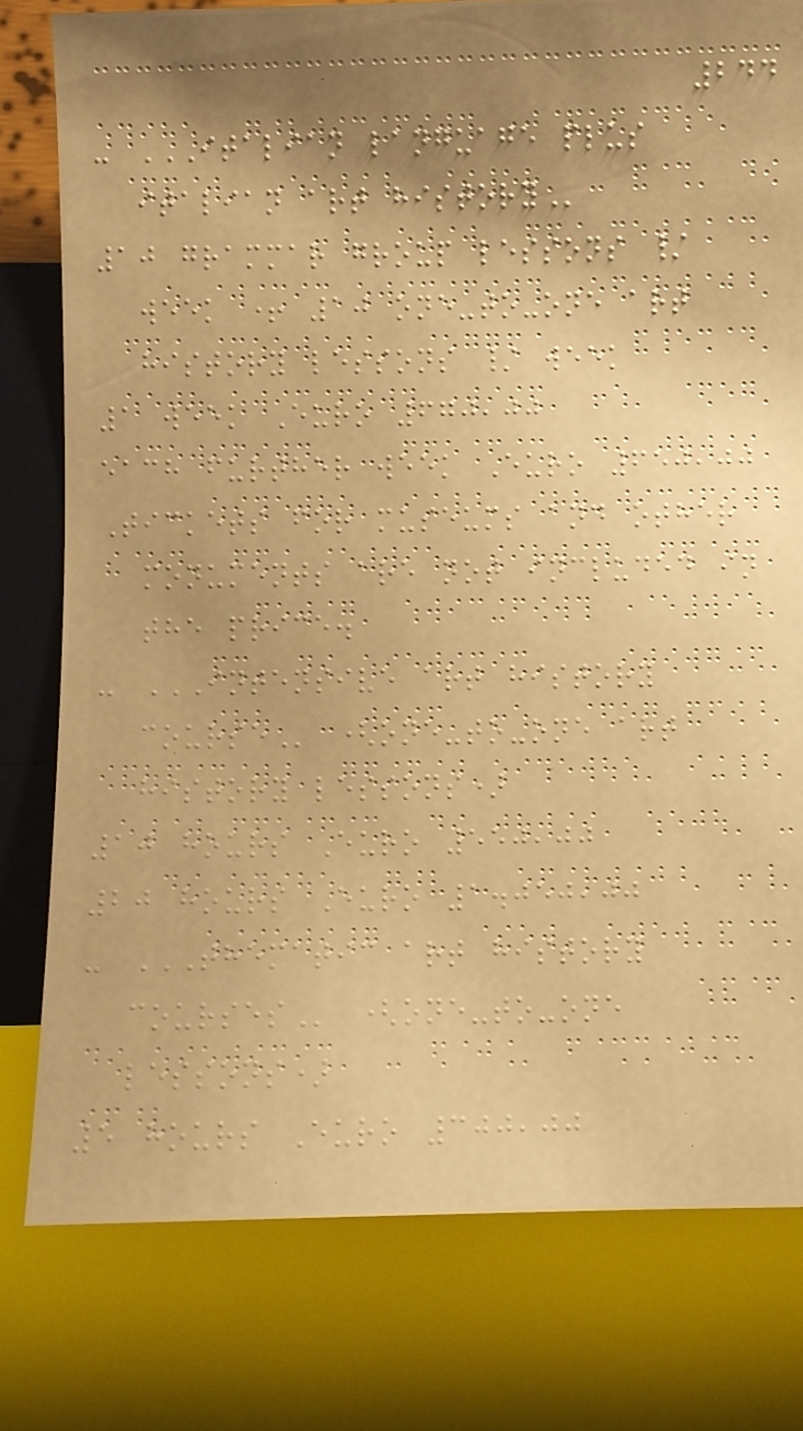244
- ITALIAN LANGUAGE PLUS
ITALIAN ART HISTORY
10 grammar group lessons /
week + 10 one-to-one art
history lessons / week
1 week Euro 670,00
each further week Euro 650,00
Tickets for museums and other
monuments are not included in
the price.
- INTENSIVE ART HISTORY
COURSE (one-to-one art
history lessons)
10 hours Euro 550,00
20 hours Euro 1.050,00
- THEMATIC ART HISTORY
COURSES (one-to-one
lessons)
5 hours Euro 300,00
